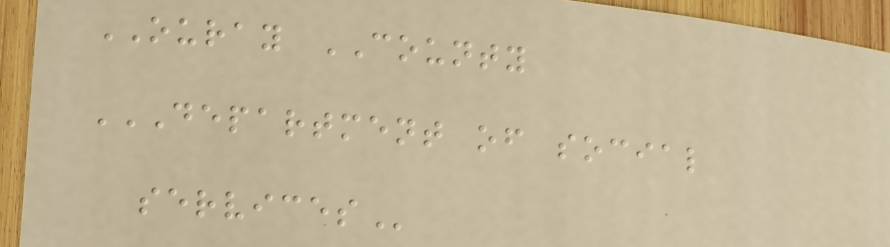OURAY COUNTY
DEPARTMENT OF SOCIAL
SERVICES
